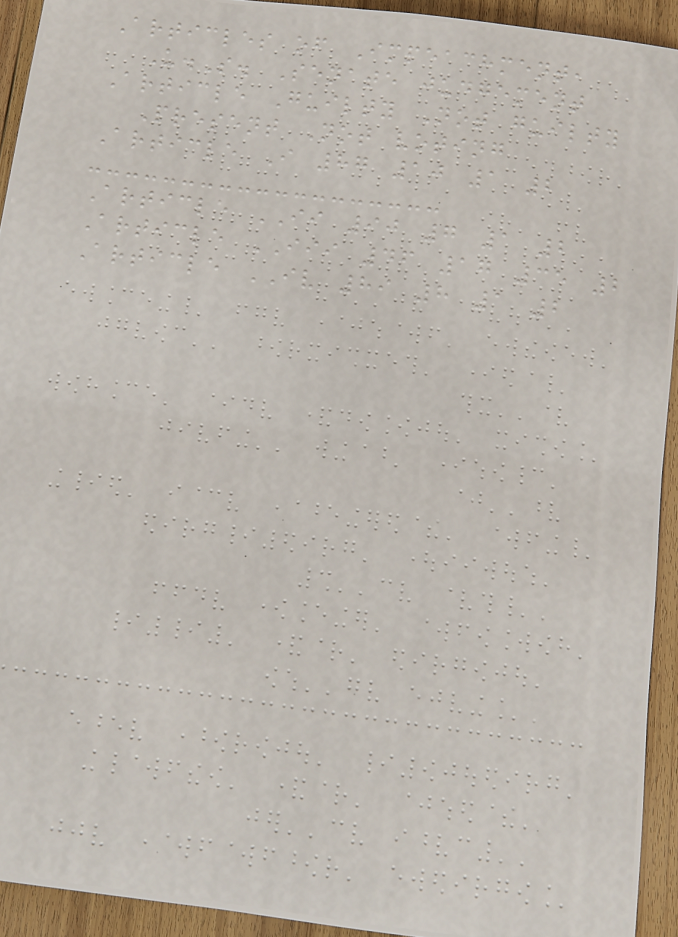Articles of Impeachment,
U.S. Senate judgement
Article Guilty Not guilty
Present Not voting
Article I 87 10 1 2
Article II 90 7 1 2
Article III 46 17 35 2
Article IV 89 8 1 2
